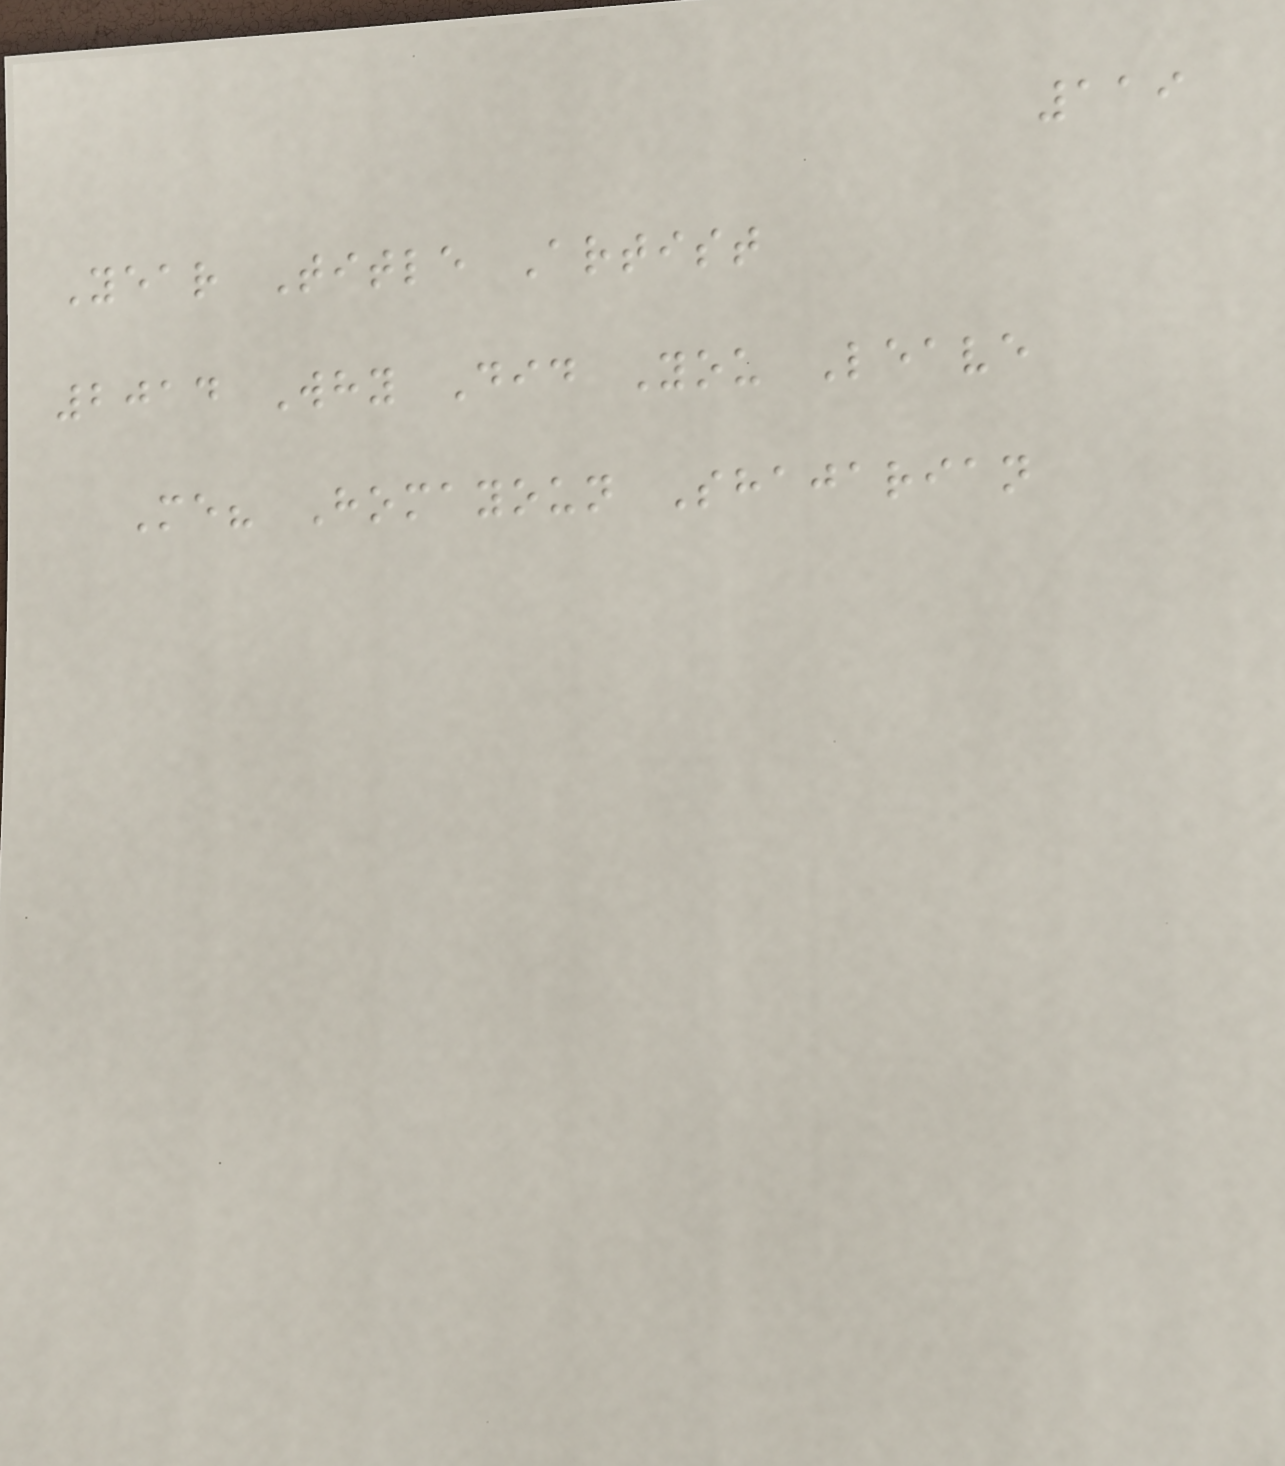119
Year Title Artist
2014 Why Did You Leave
Me? Homayoun Shajarian
